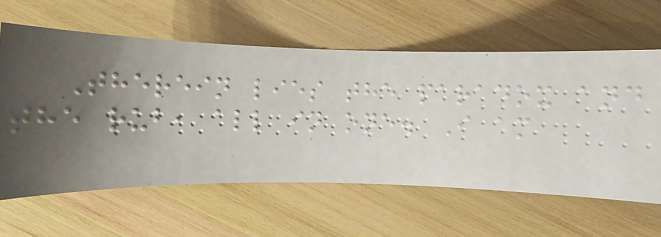Therein lies the paradox and
the rub, all in one. I am
